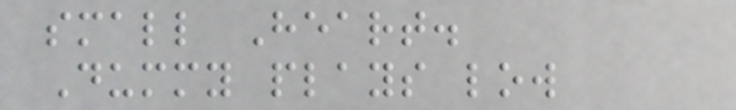small Heart.
Dummy plays low
